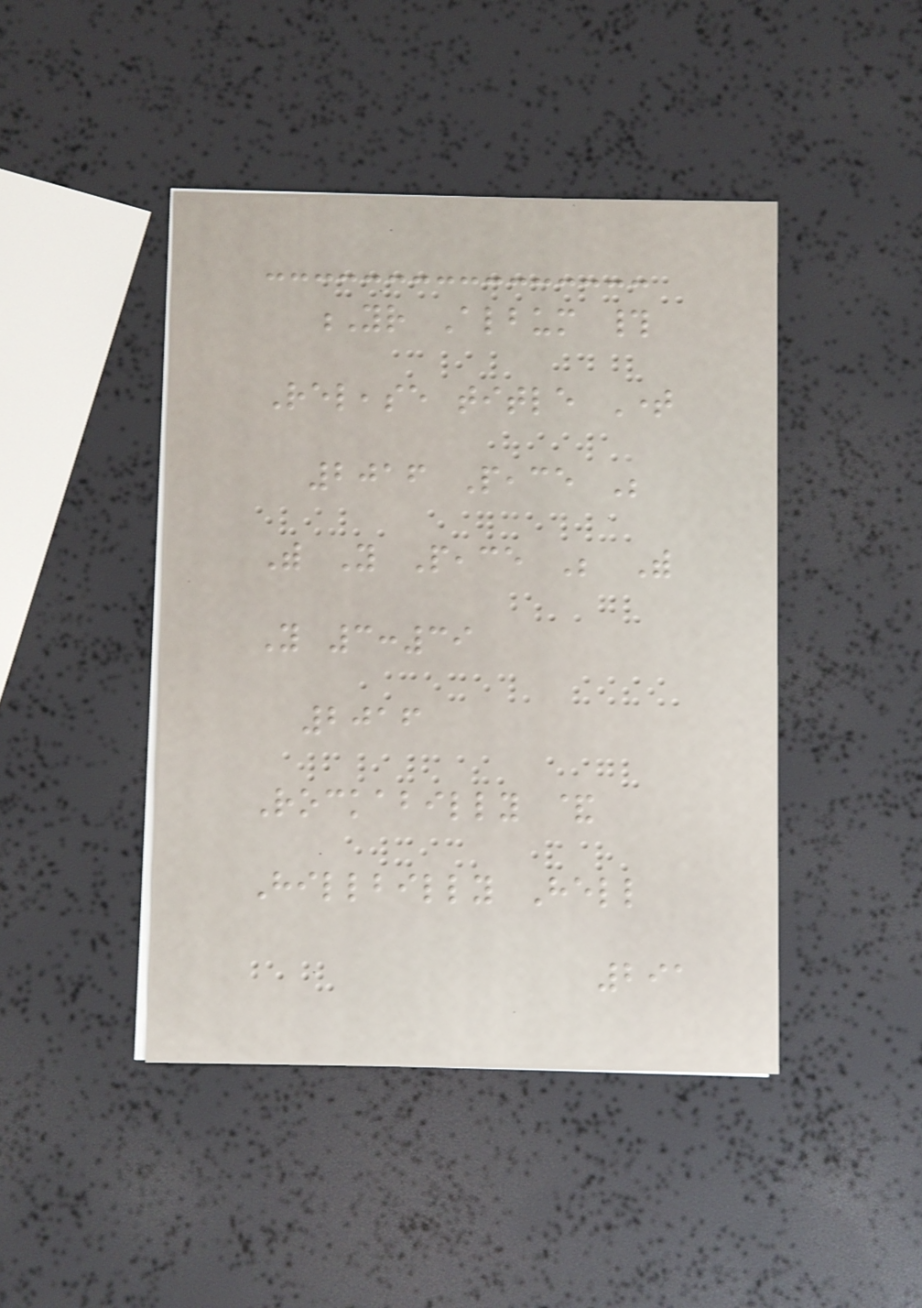Yr Album #
Release title Time
2016 Peace Be
With You Peace Be With
You 3:39
2016
Rockabilly &
Hillbilly Hell
291
